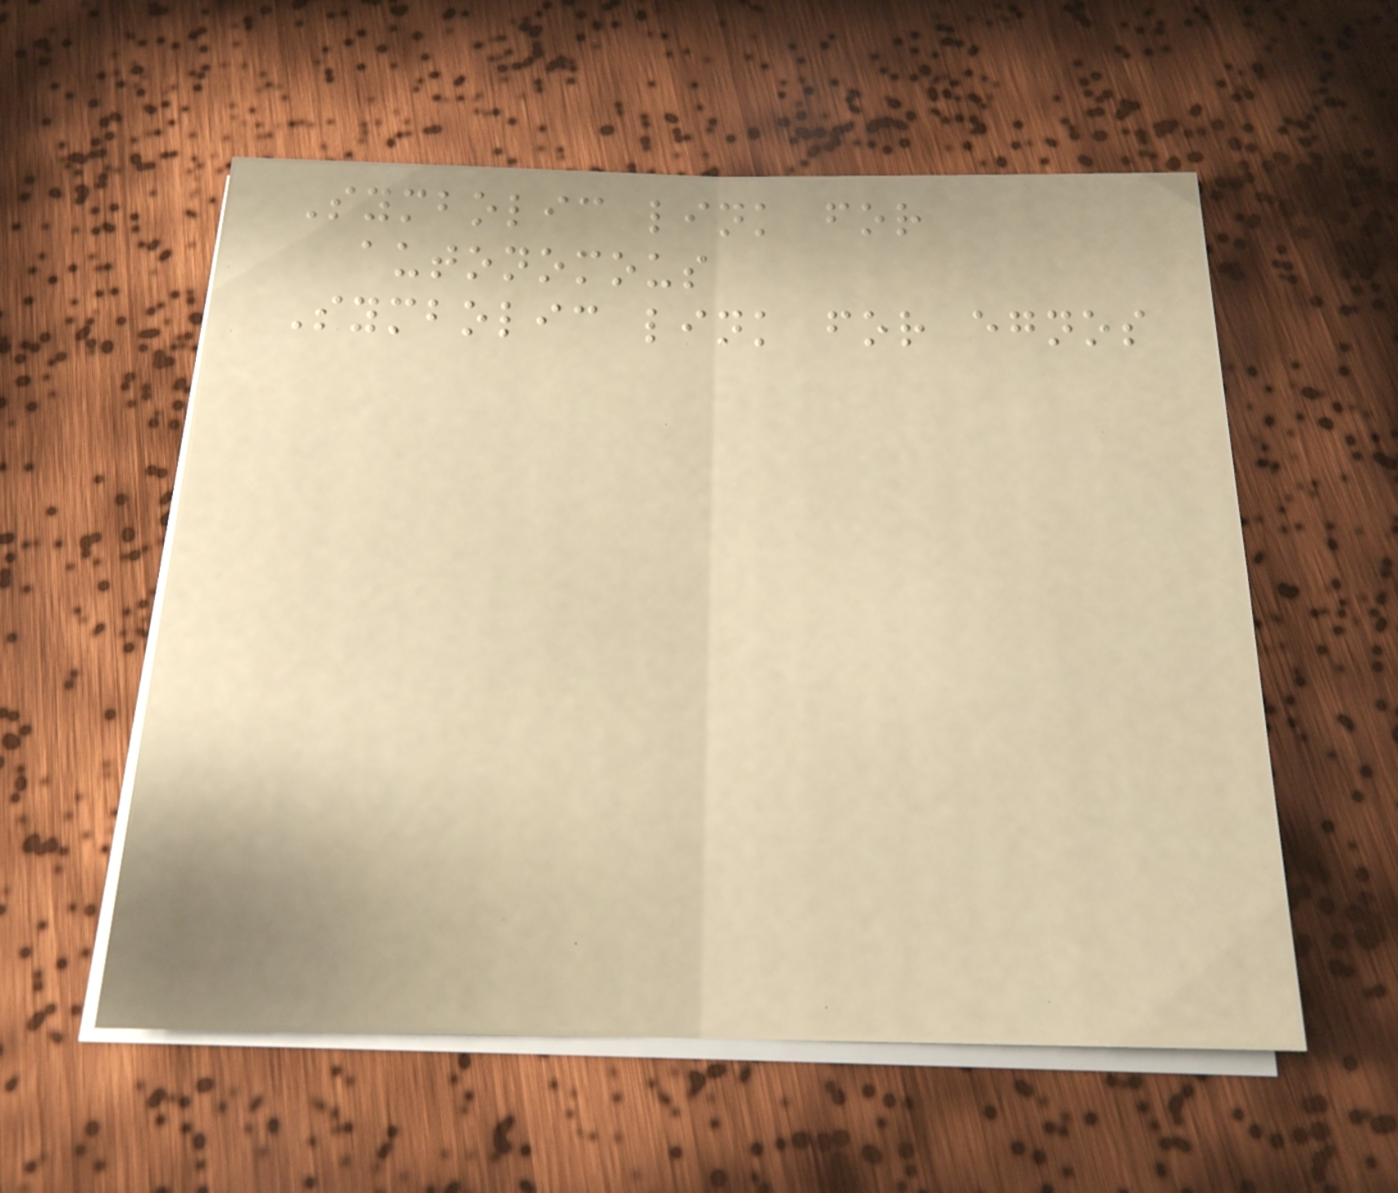Symbolic link for
autonomous
Symbolic link for egnos
